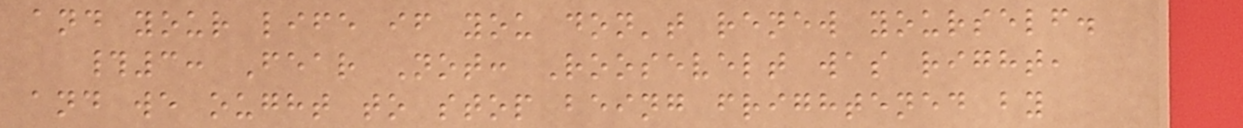and your life if you don't renew yourself.
#3: Fear Not: Roosevelt was right,
and we ought to stop being frightened by
